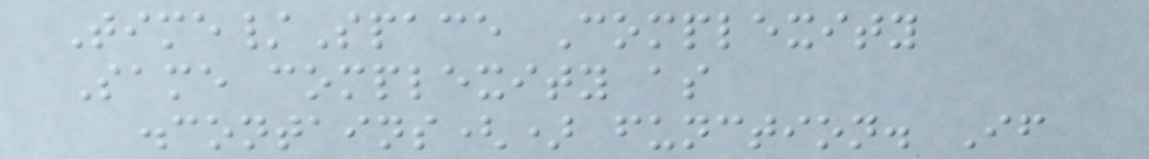Time/Space Complexity
Same complexity as
.contains() function. If
